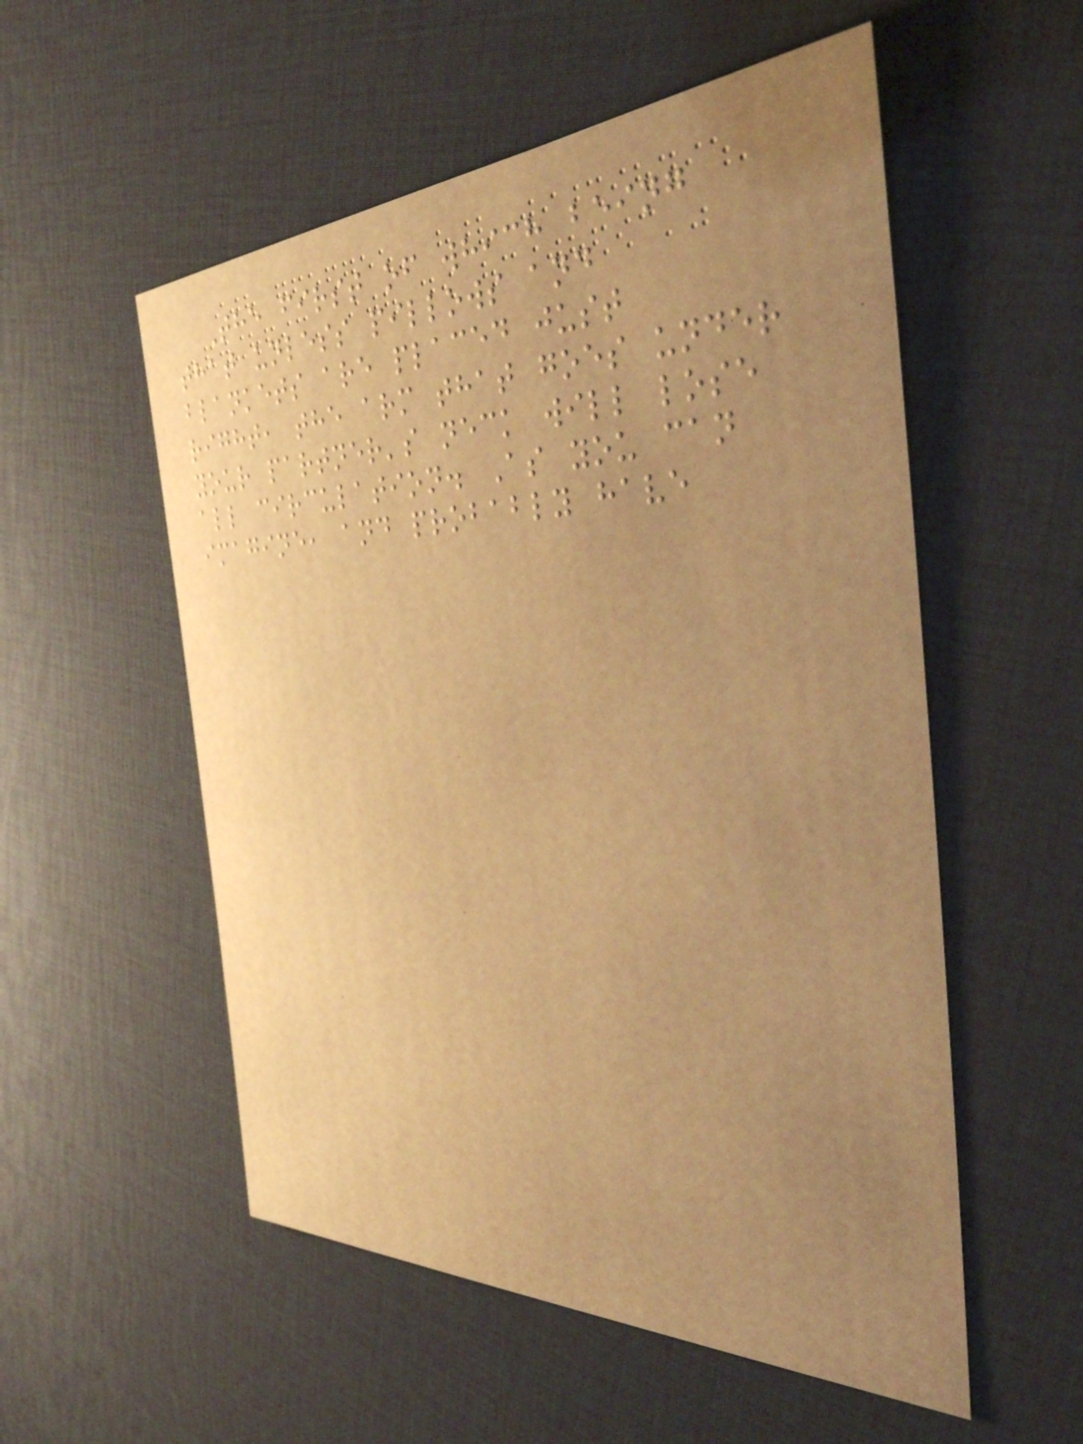The first of which being
that unless pillows and
blankets are placed just
right, the arm that goes under
your partner's neck will lose
all circulation. As you can
imagine, and probably have
